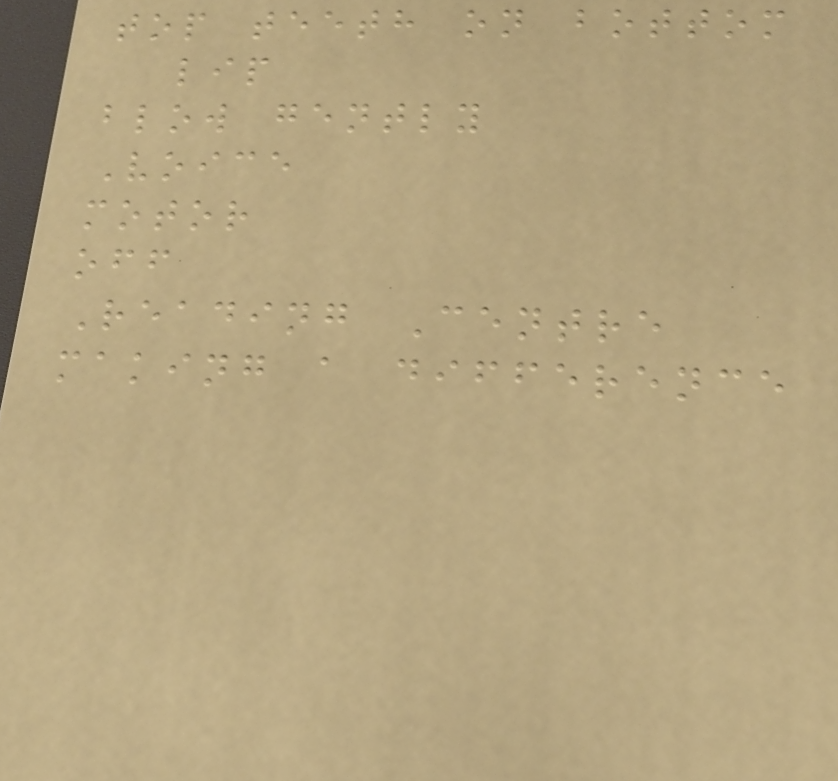top teeth on bottom
lip
blow gently
Voice
motor
off
Reading Centre
making a difference
